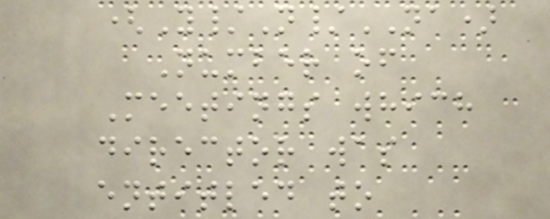(Y/N/NA)
Number of
Meetings which
director was
entitled to
